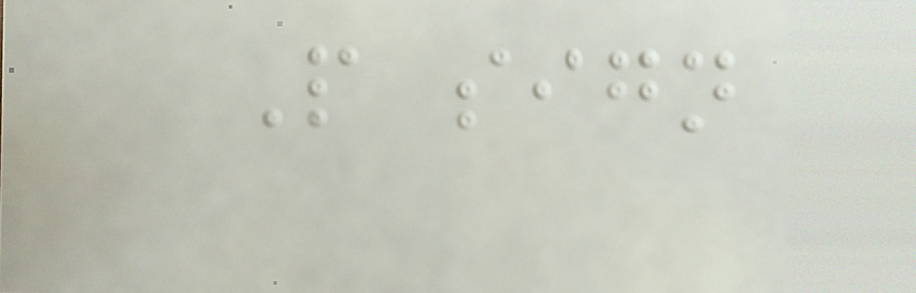People sign
